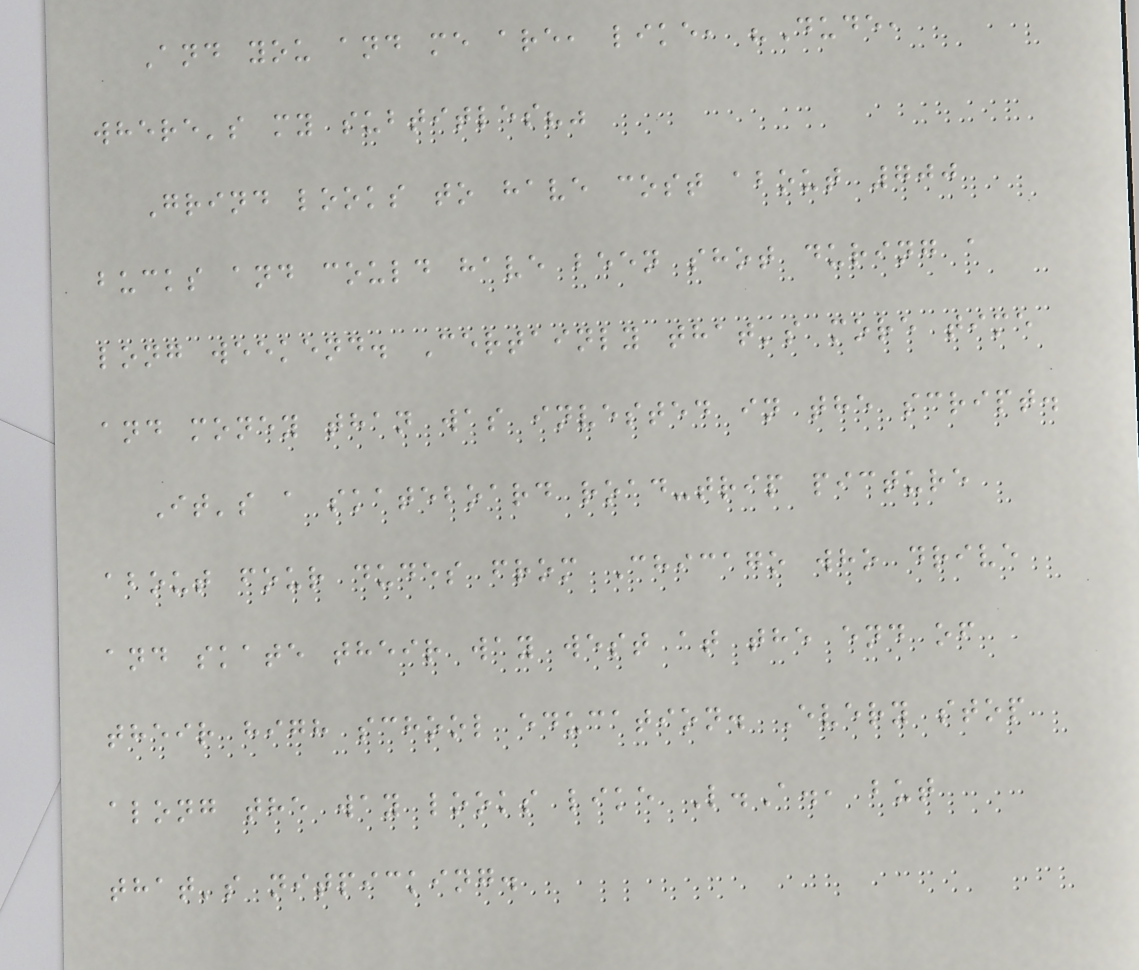And you and me are, like, "Dude,
where's my subtitles?"
Grind looks to have cost about 700
bucks and could have been shot during a
long weekend. Certainly that's more time
and money than was invested in the script.
It's a skateboard road-trip picture
about four dudes from Chicago who drive
and skate their way west at the end of
their high school education. Every stop
along the way looks like L.A., but
that's nitpicking.
